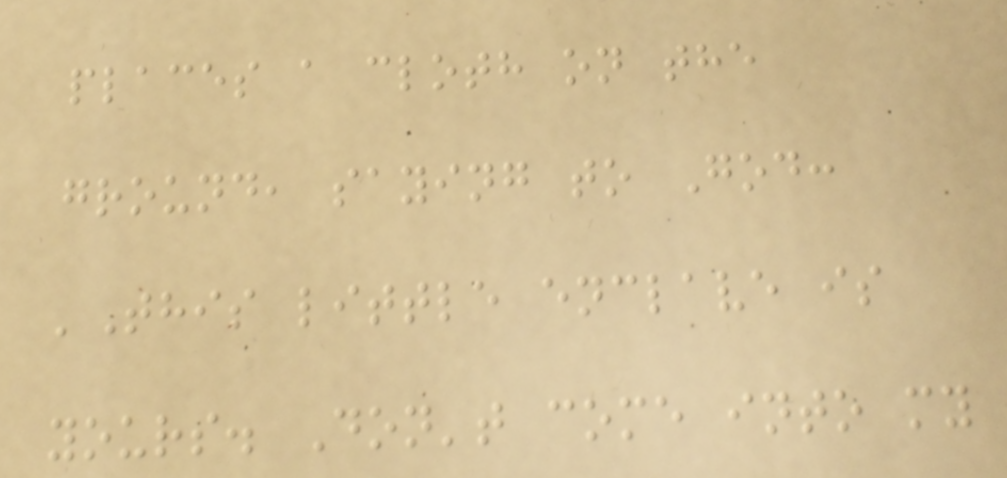places a cloth on the
ground, saying to God:
'This little enclave is
yours. Don't come into my
